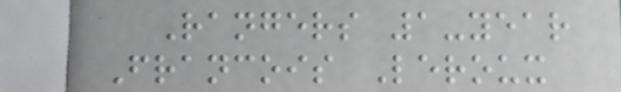Rangers 1-year
Francois Leroux
